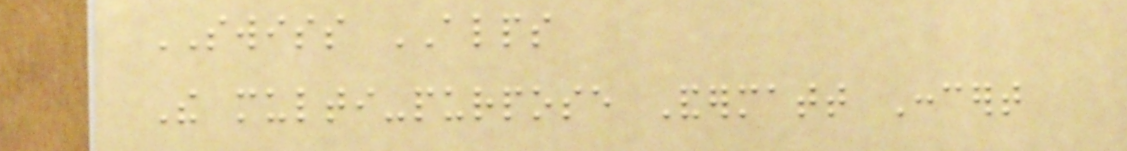SWISS ALPS
The multi-purpose Andermatt Concert
